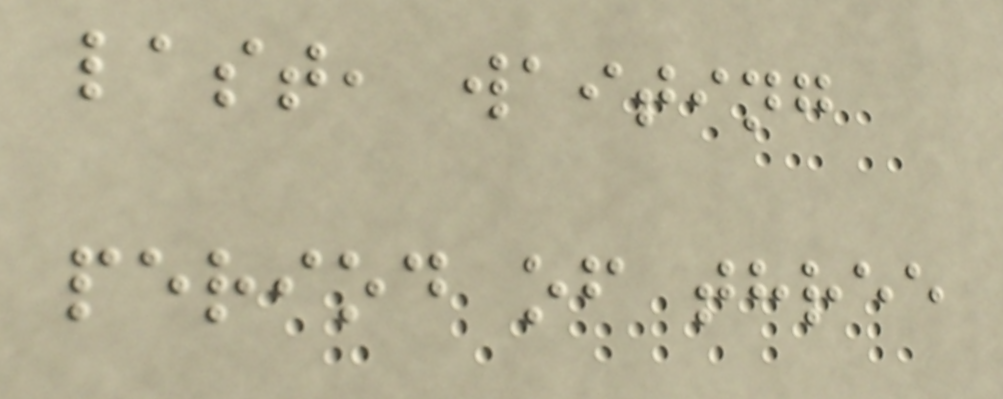last, waiting
period of three
